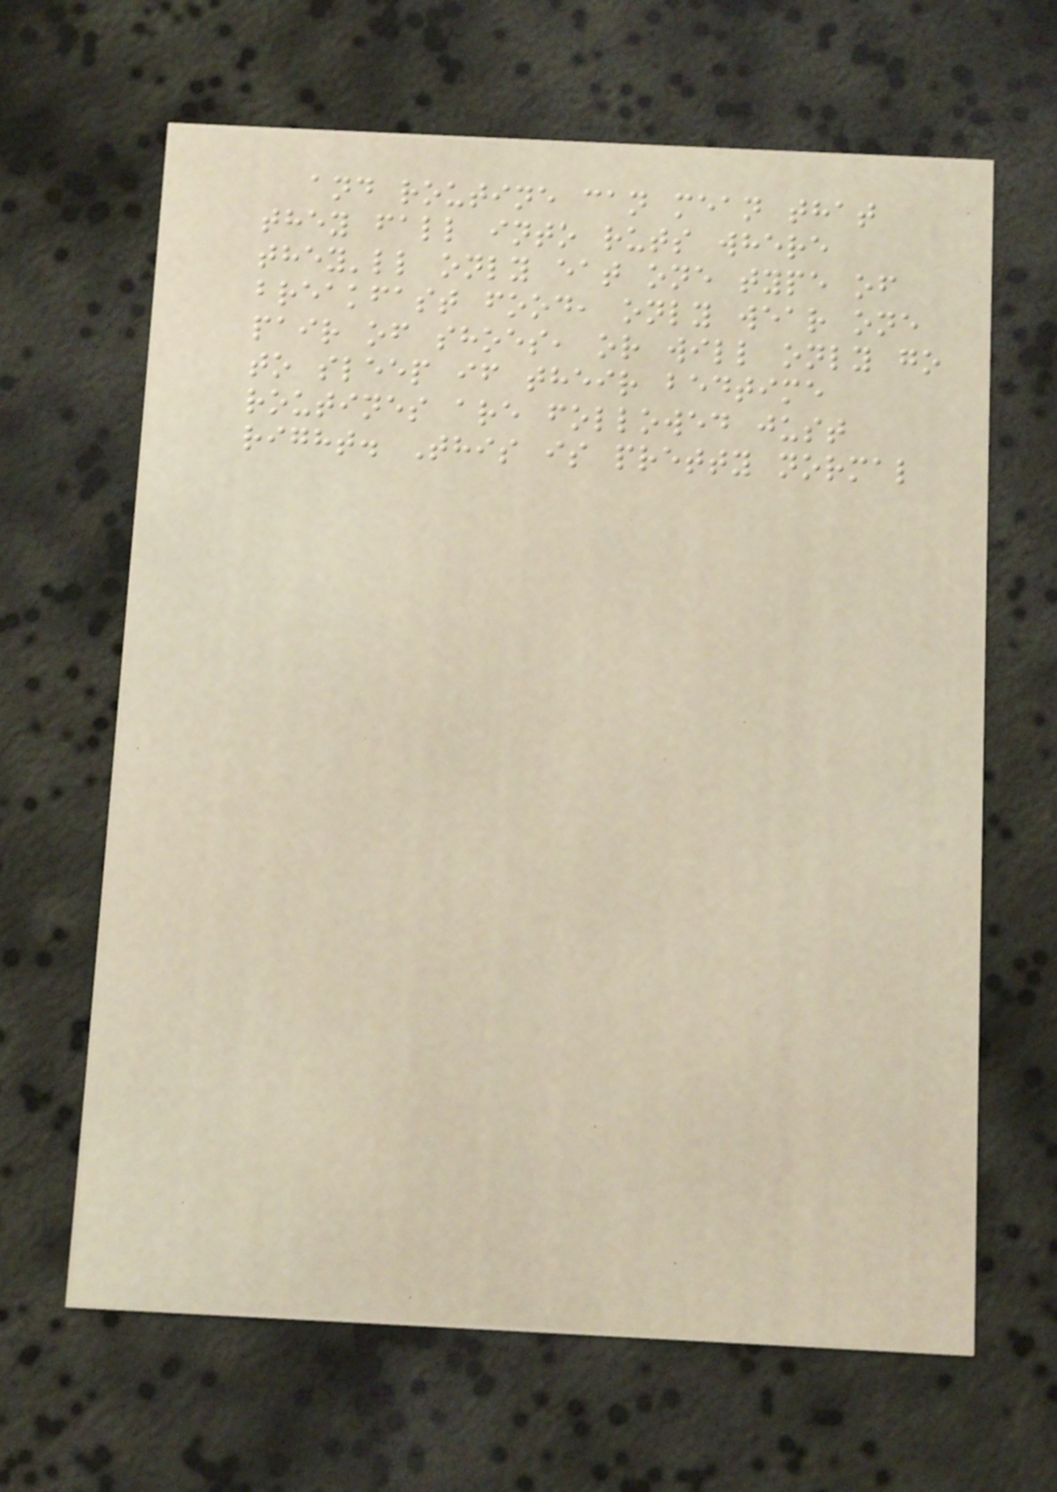and routine can mean that
they fall into ruts where
they'll only eat one type of
breakfast food, only wear one
pair of shoes, or will only go
to sleep if their bedtime
routines are followed just
right. This is pretty normal
